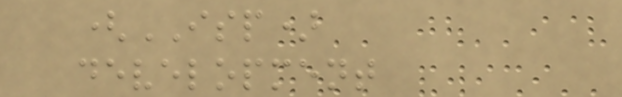(ISP)
development
